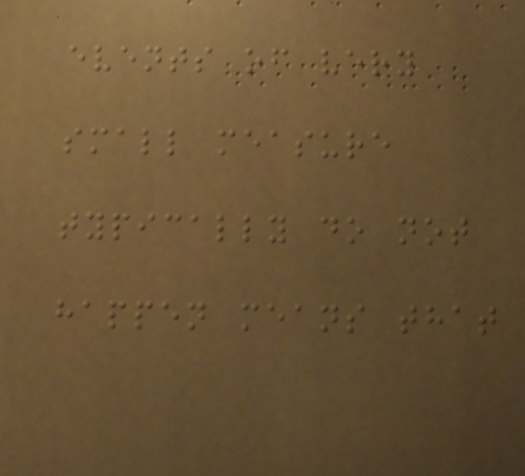events of very
small measure
typically do not
happen means that
